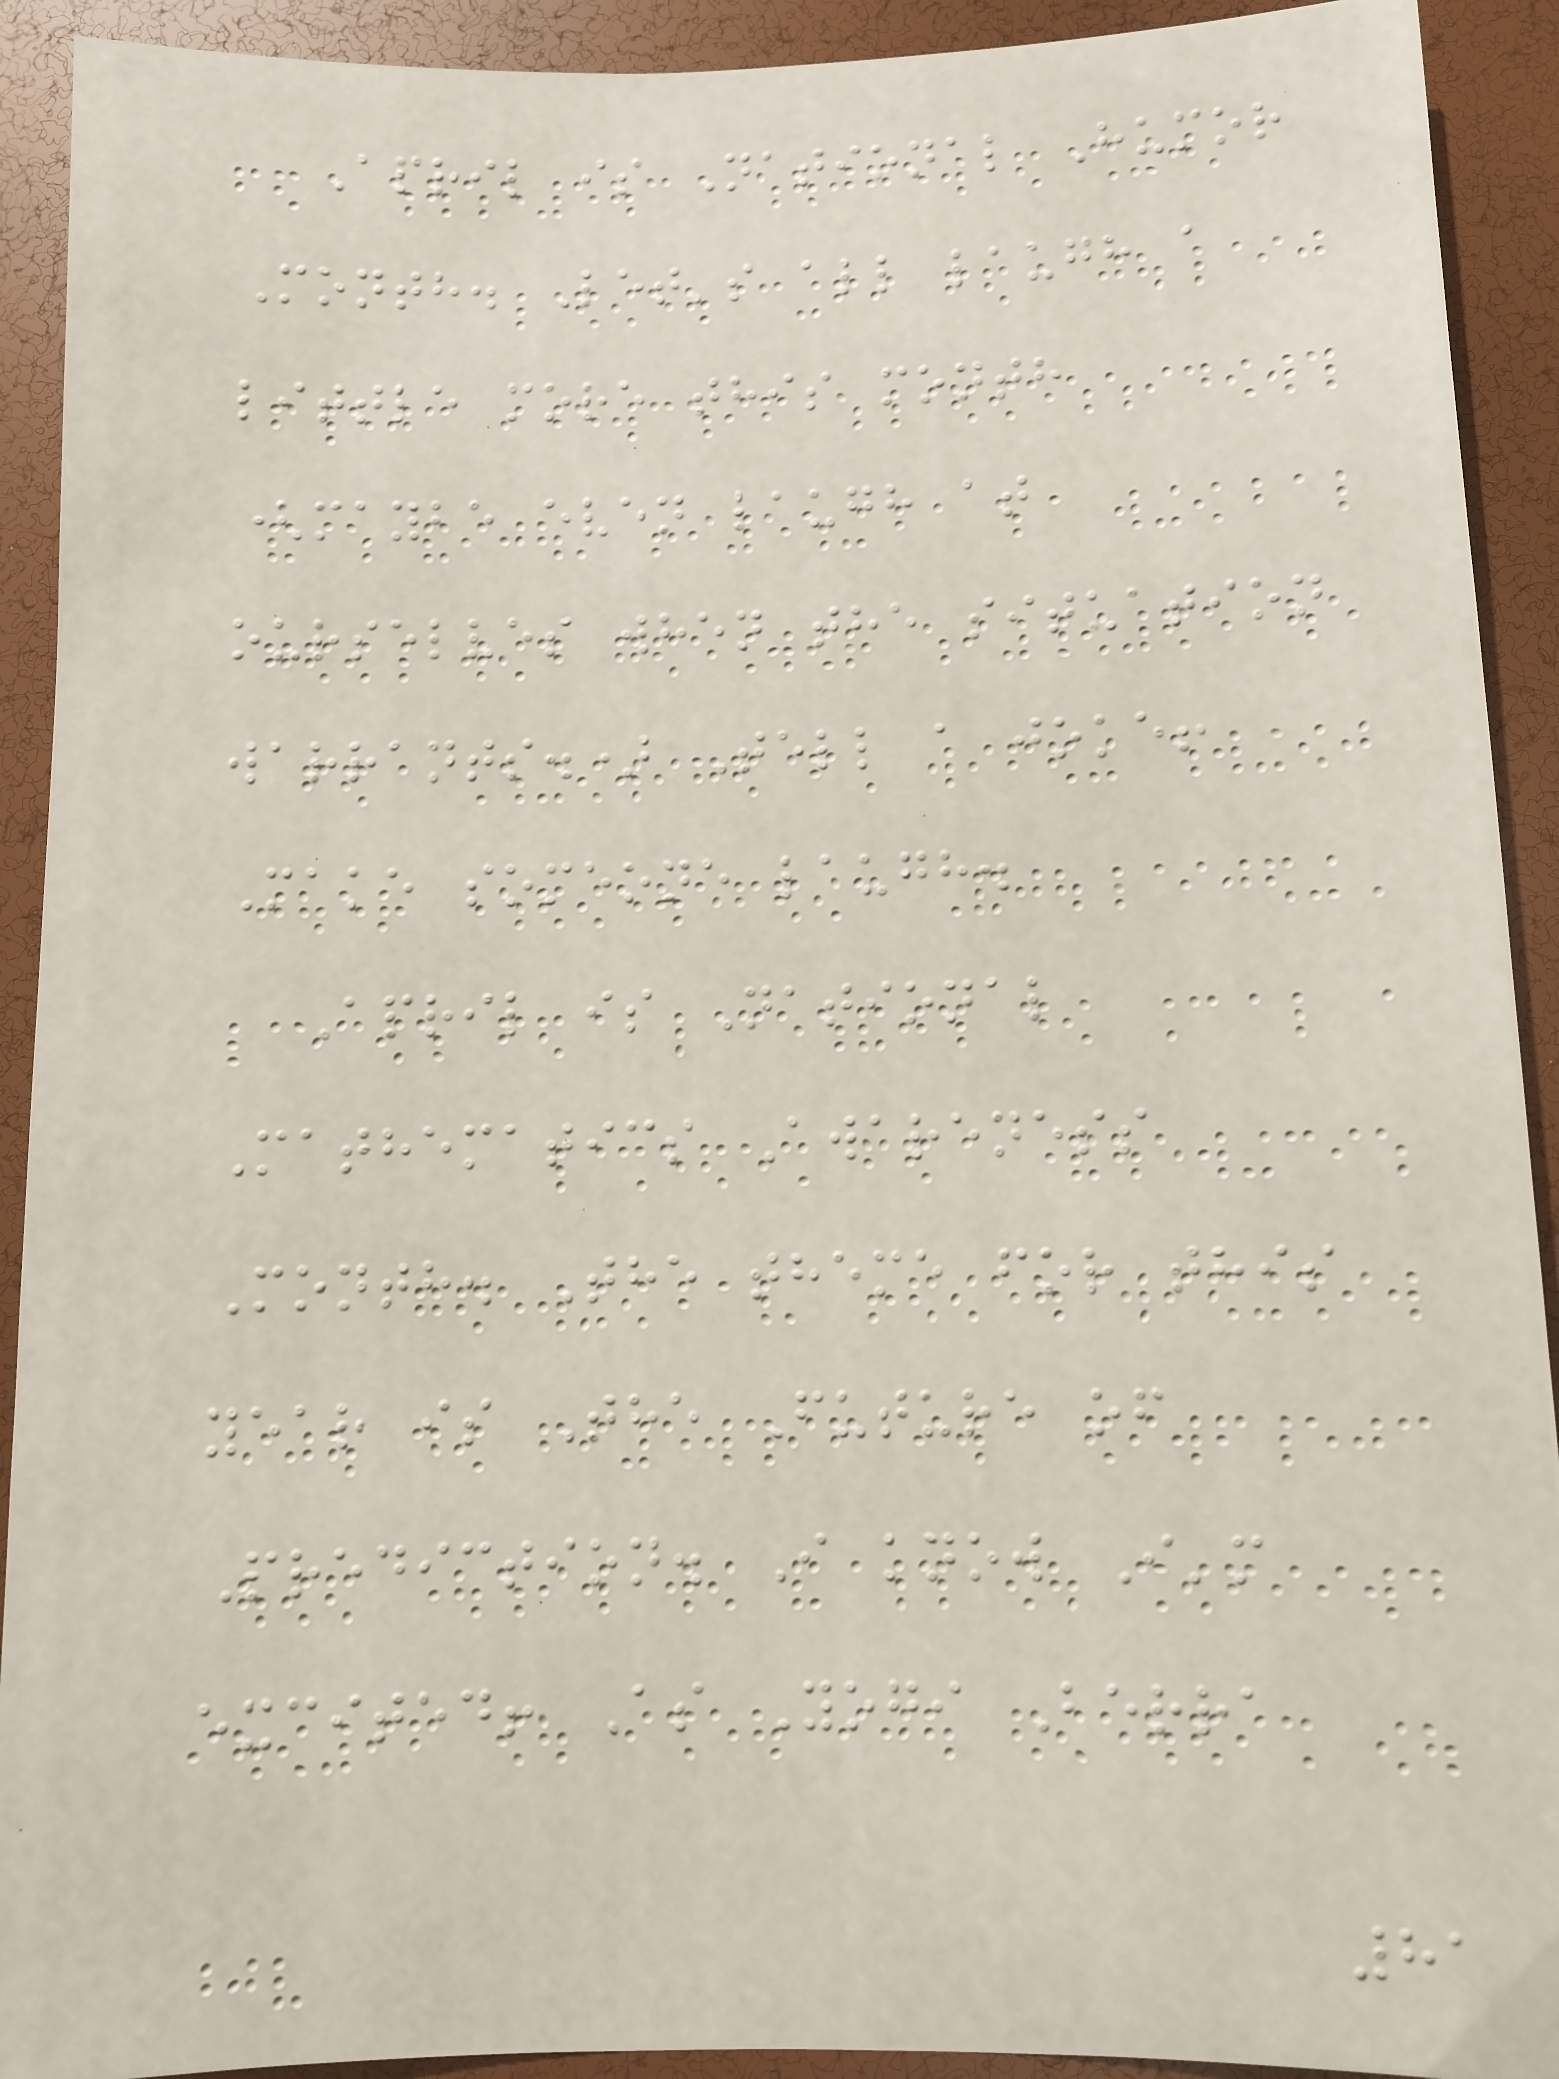April is National Humor
Month. Let's all laugh a
little more this month
(maybe even laugh at
ourselves when the situation
warrants.) Tell a joke!
Make someone laugh.
April is National
Mathematics Awareness
Month. The theme for this
year is The Future of
Prediction. I know I'm
excited! As Yogi Berra
81
